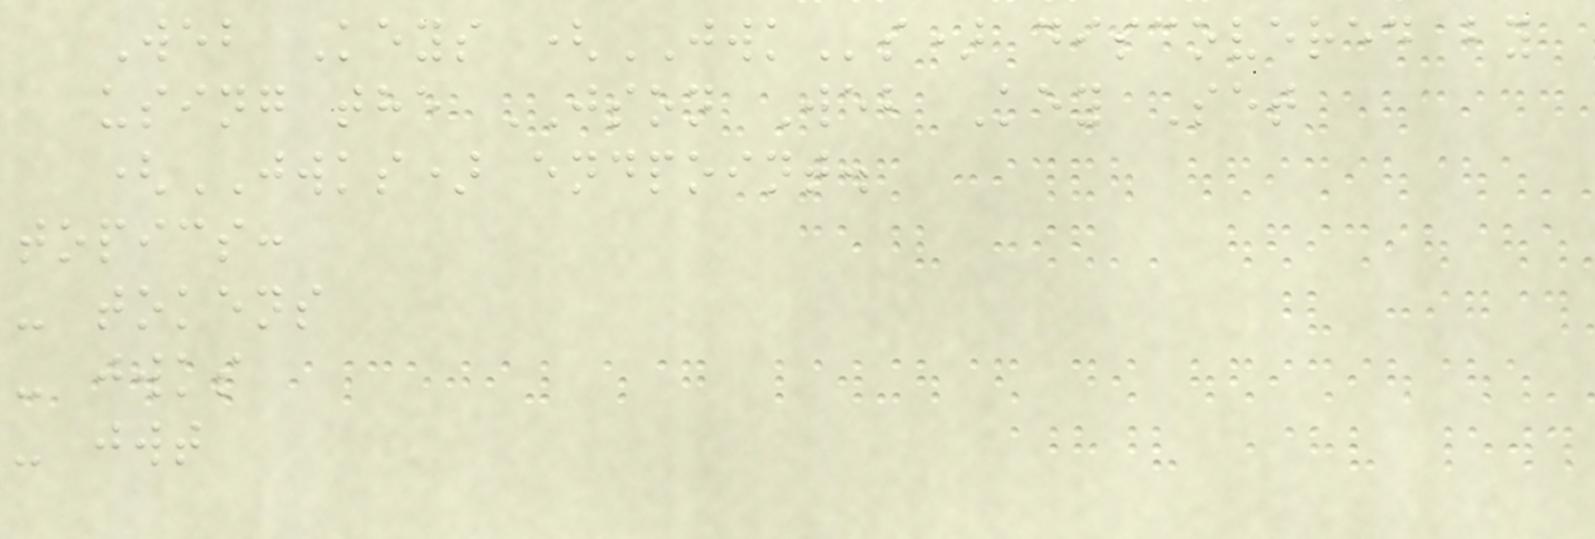Web Keys (JWKs) discovered by
using the JSON Web Key Set
(JWKS) endpoint.
topics:
- tokens
- jwks
- jwt
